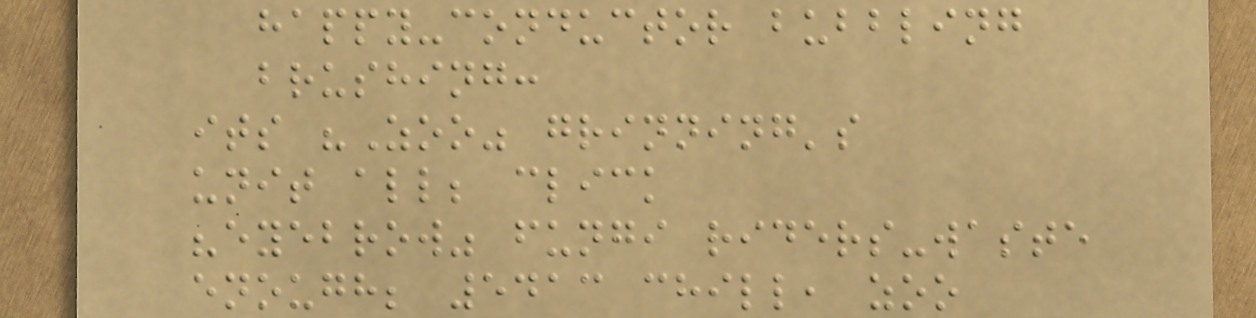happy-conductor bubbling
brushing:
its "Zoo" grinning's
unit all; click
"eyebrow" fungi riders-waste
enough; 5413 chill, zoo
